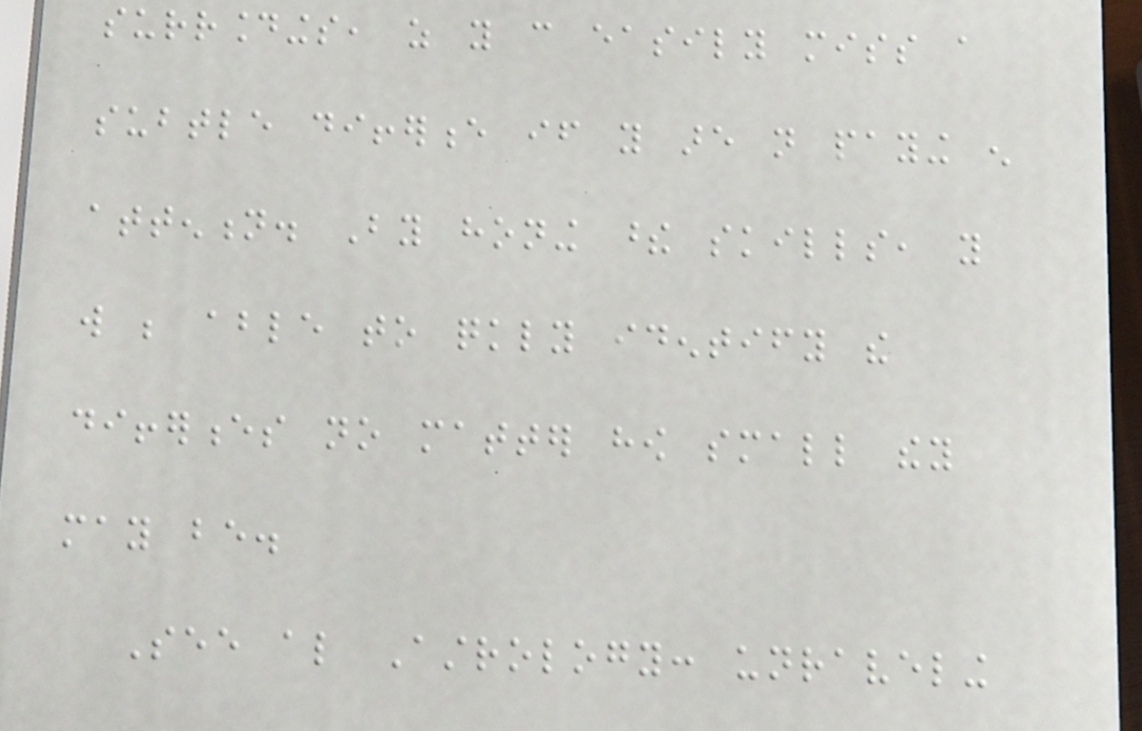surroundings, as you can easily miss a
subtle difference if you are not paying enough
attention. By honing these skills, you
will be able to quickly identify the
differences no matter how small they
may be.
See also Astrology: unraveling
